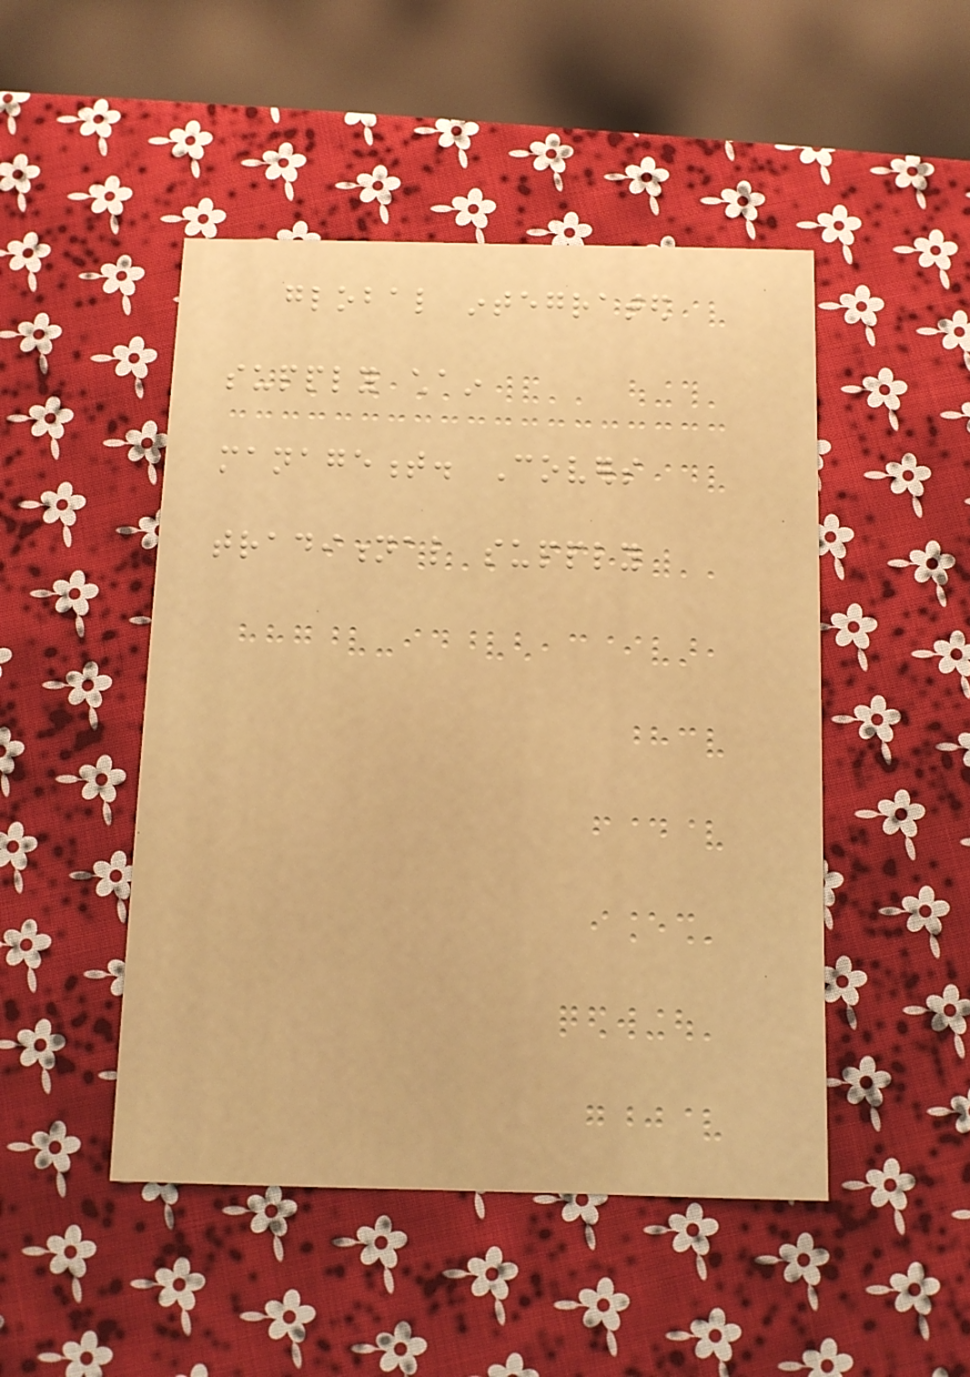global integrated
supply chain
management. Covers
traditional supply
